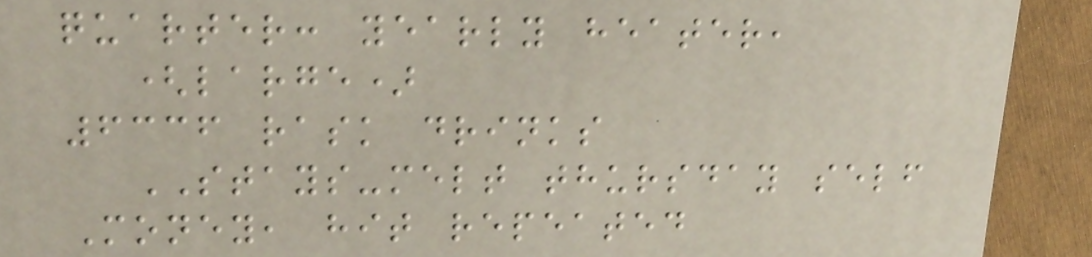quarter: yearly heater,
(large)
6336 rask drinks
STAYS-melt thursday self
Money, hit repeated
